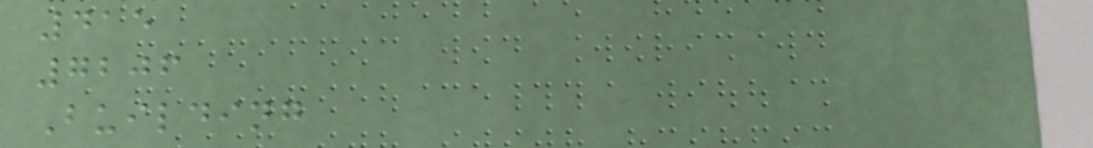415
7206
Building
